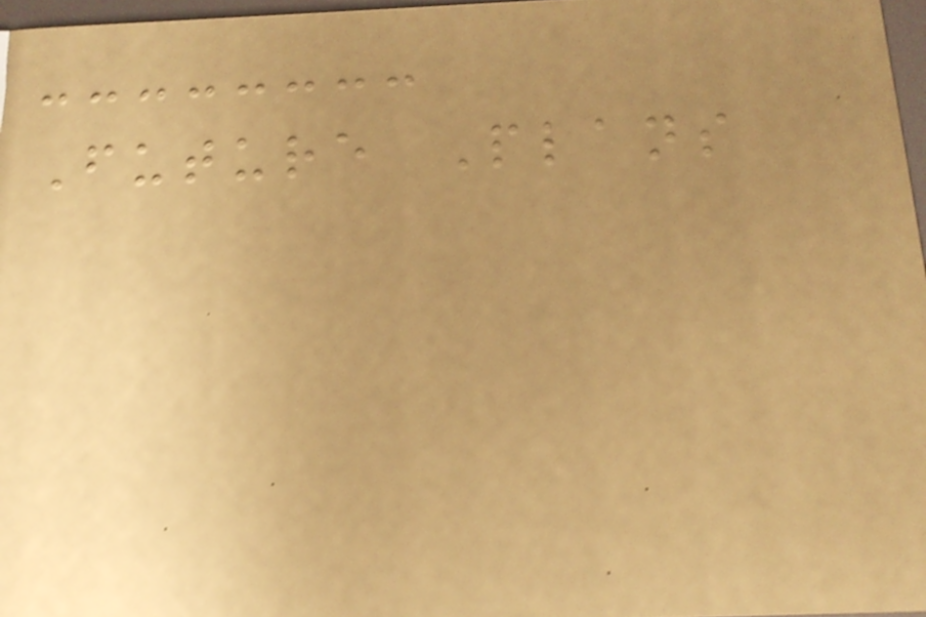Future Plans
